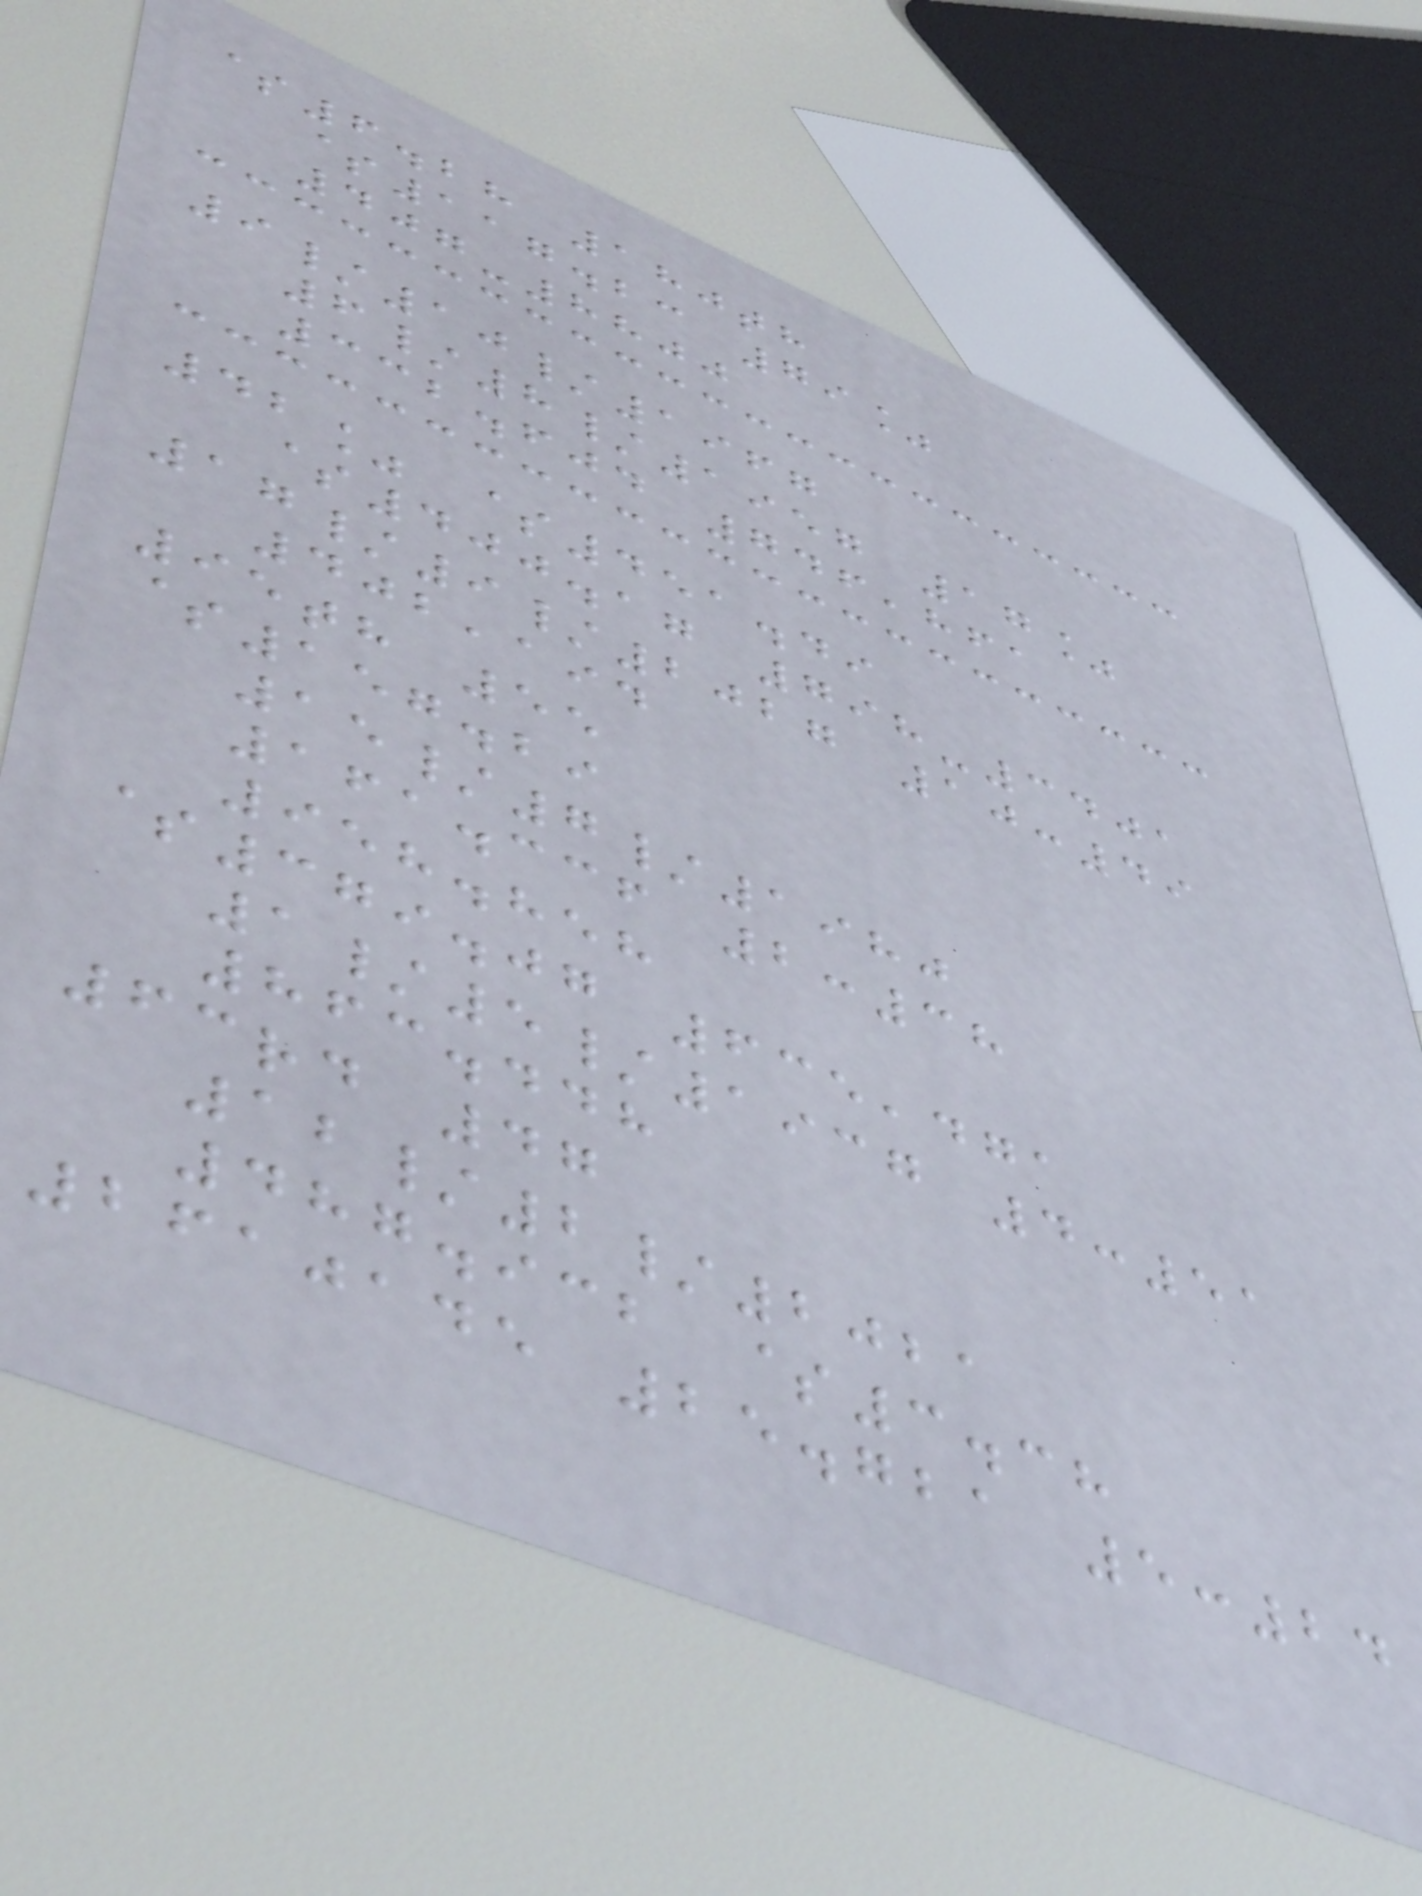$6.28 180th
$117.23 79%
407-8800
9/10/1967
6/8/1957 17%
332.604 746,861
42% $451.49
$400.17 798-3401
17/9/2027 10:49
402,194
95th 55
$157.29
15/7/1980
161.336 2:38
958.858
$379.07 635,471
1/5/1937 4:51
863.448
63rd 47
12/2/2021
487.932 $3.38
2610145 25.721 5:24
